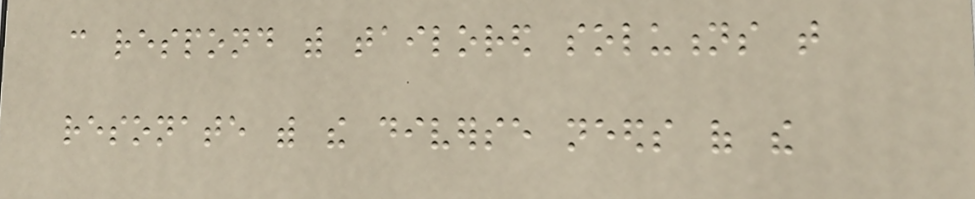can respond with tailored solutions that
resonate with the diverse needs of the
